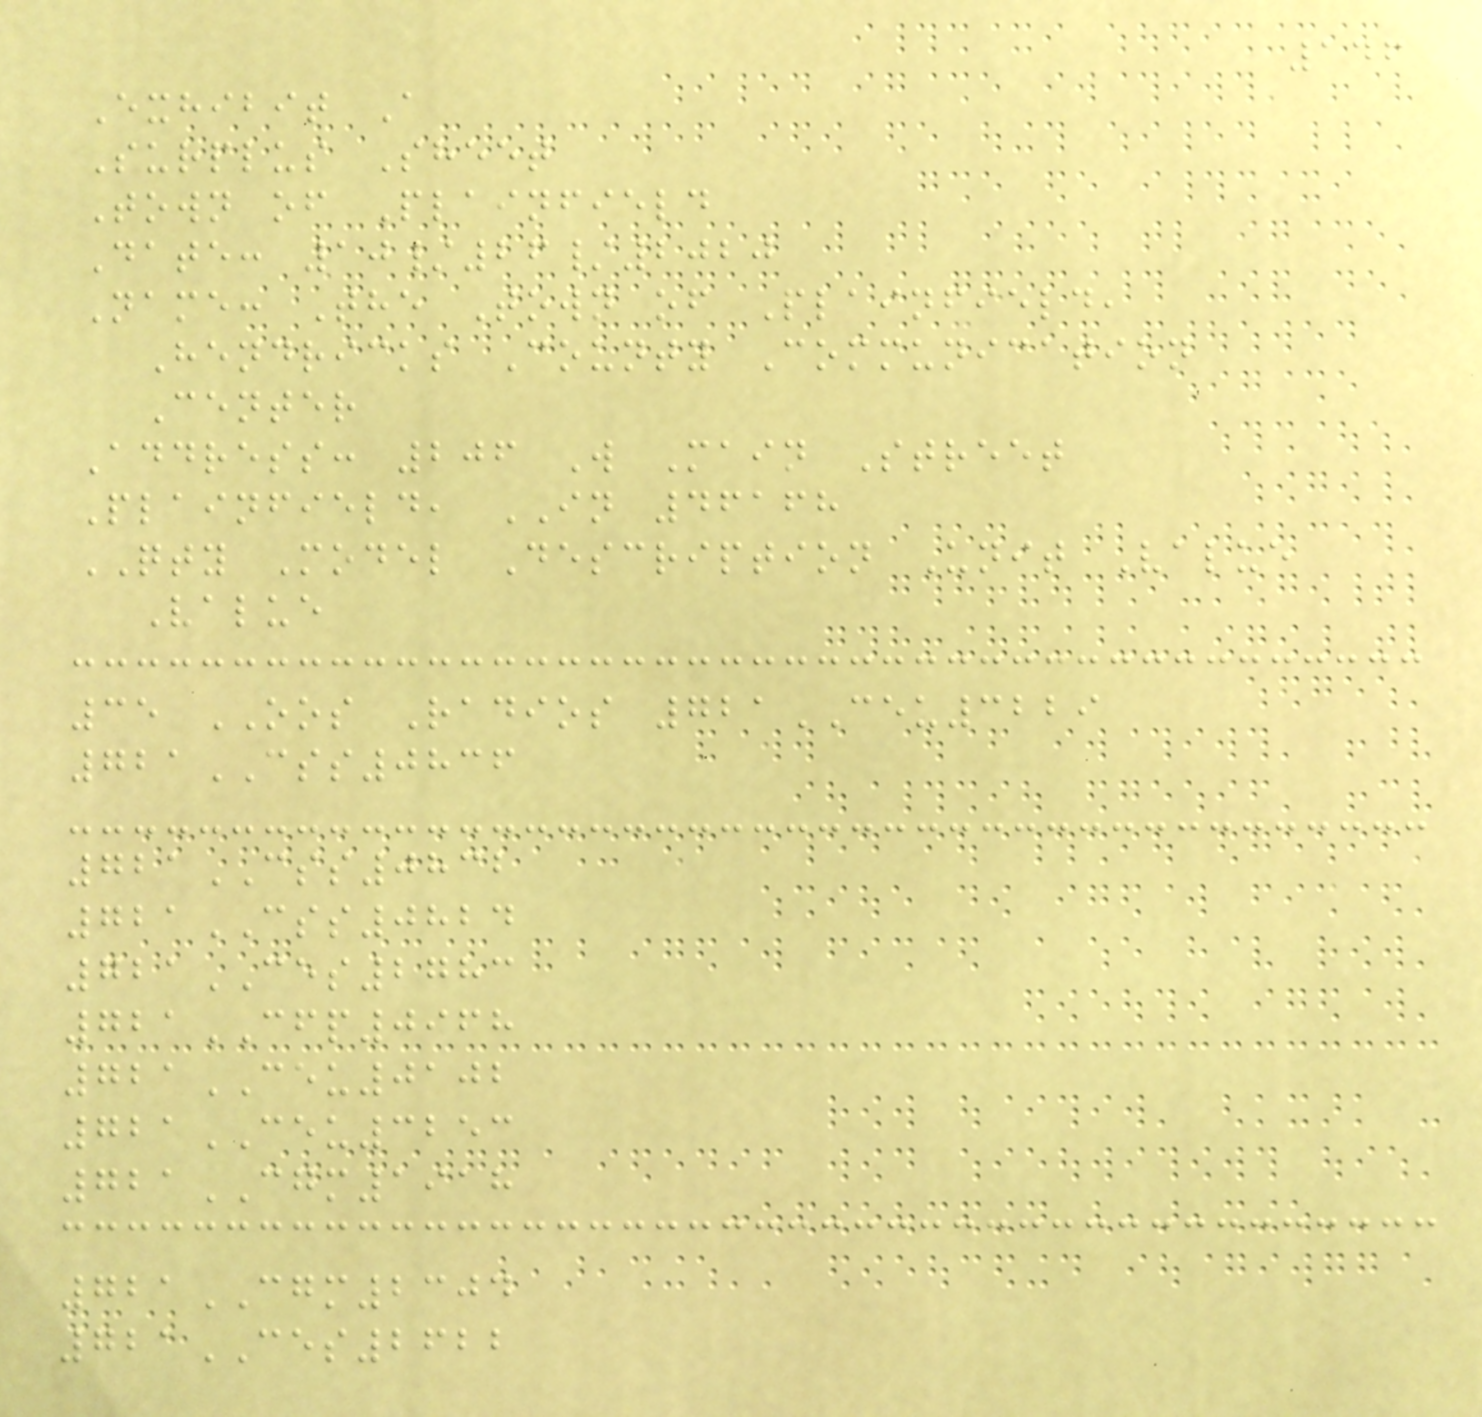146
Exhibit A
Surplus Sheet
Town of Plainfield
Date: 10/26/2020
Name: The Town of Plainfield,
Hendricks County Communication
Center
Address: 206 W Main Street
Plainfield, IN 46168
QTY Model Description Unit Value
Value
35 OOS Radios 721CEU3229
721CSS0836
721CSS0832
721CSS0824
721CES2783
721CFP0968
721CEU0102
721CEU3253
721CGM1918
721CGM2304
721CES2622
